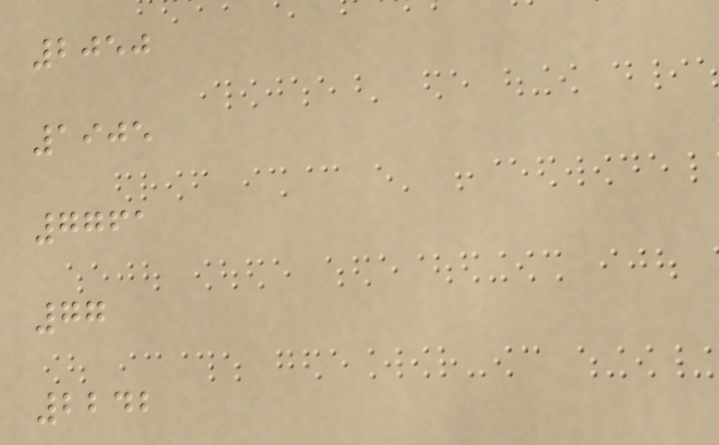2050
1905
7761
77
2242
